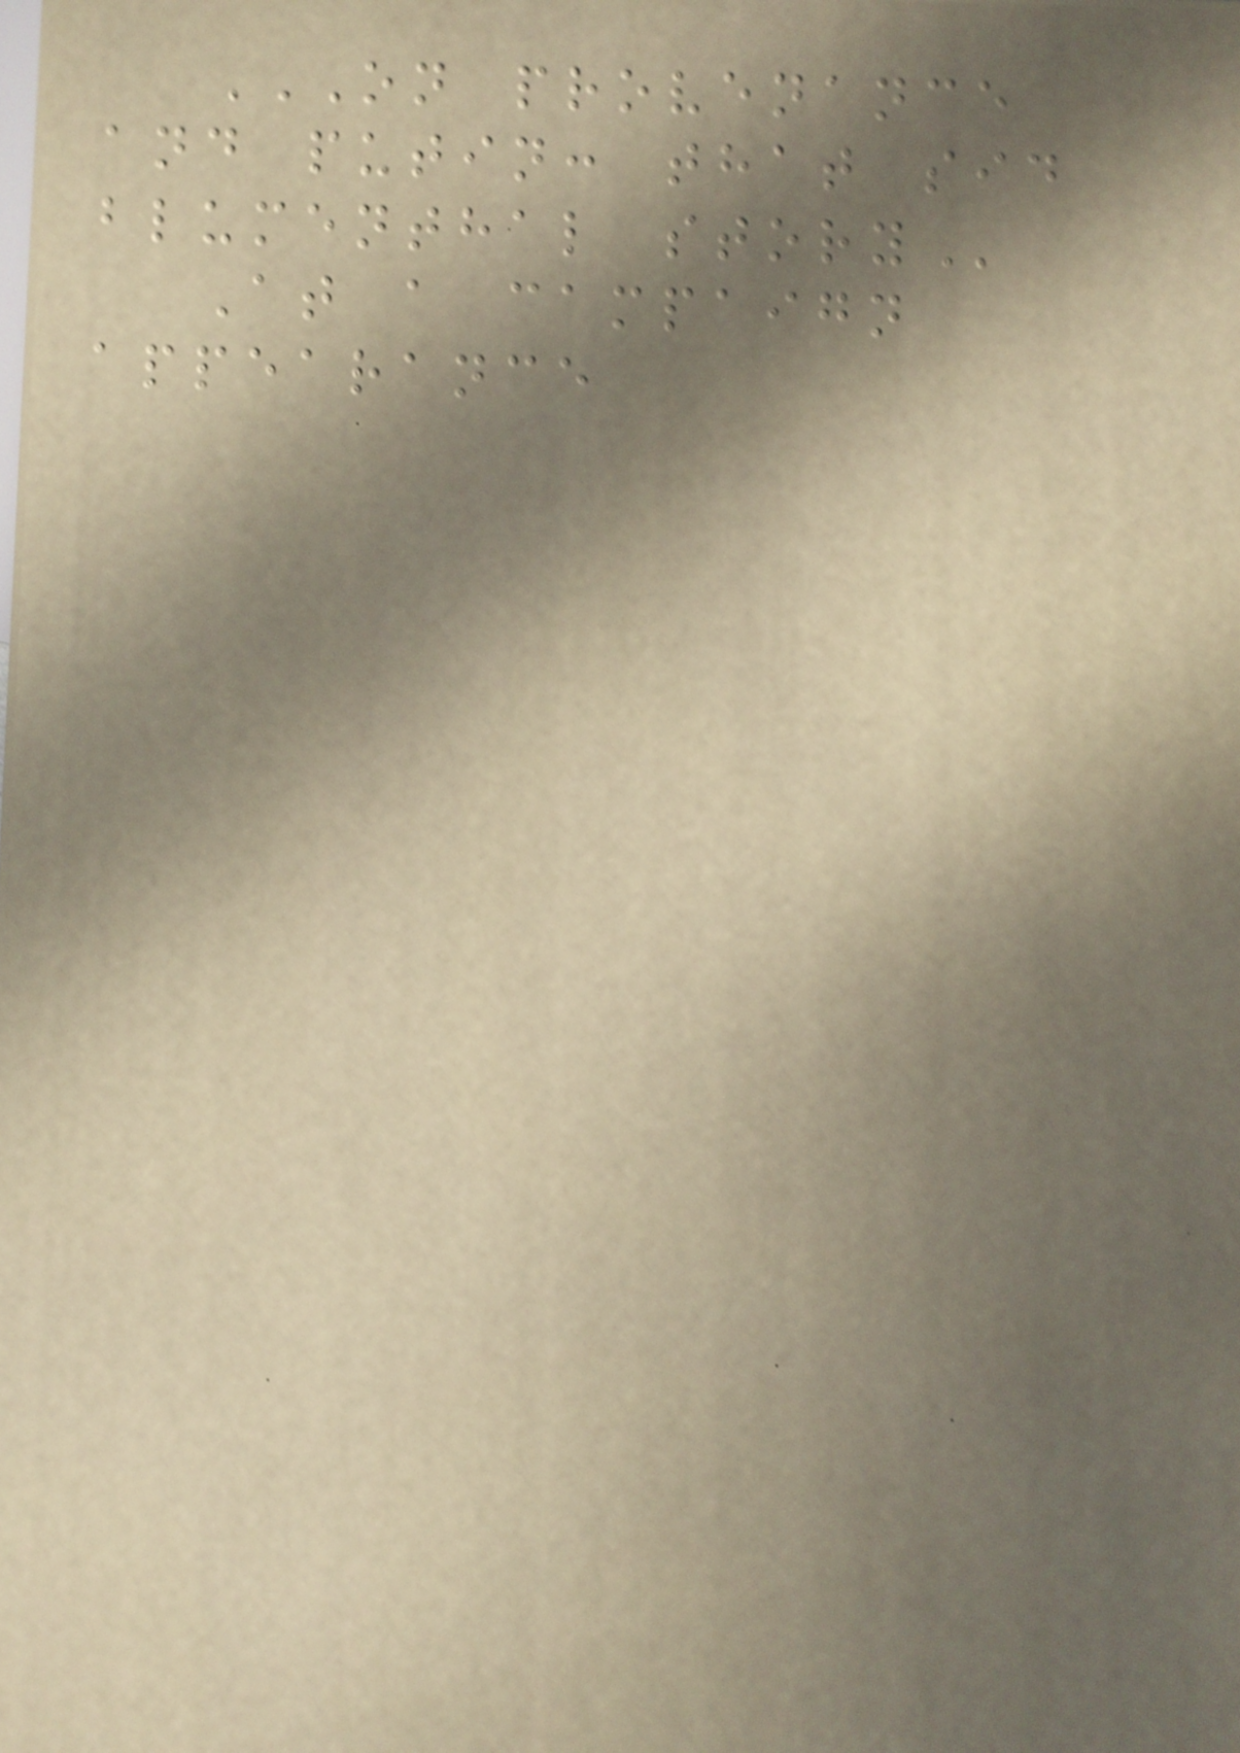ON PROVENANCE
AND PUTIN: THAT SID
BLUMENTHAL STORY
At a campaign
appearance
